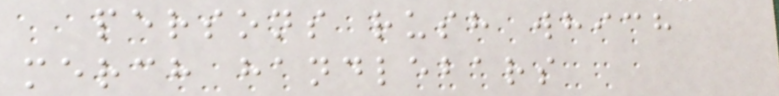persons rush which
merch handlebars
